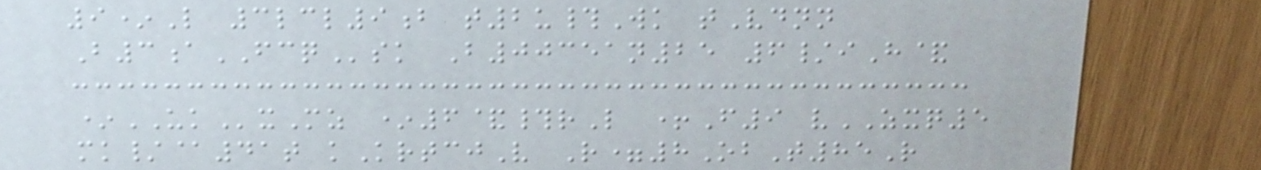9*L 3lcl9b t2u#Wk tVdnn
B3aFCQsk B00351n25 6/iH&
*UKxMz *6&#rL +F9 vZXQ5
mk/@41t kKrtcjV R=8ObT85R
